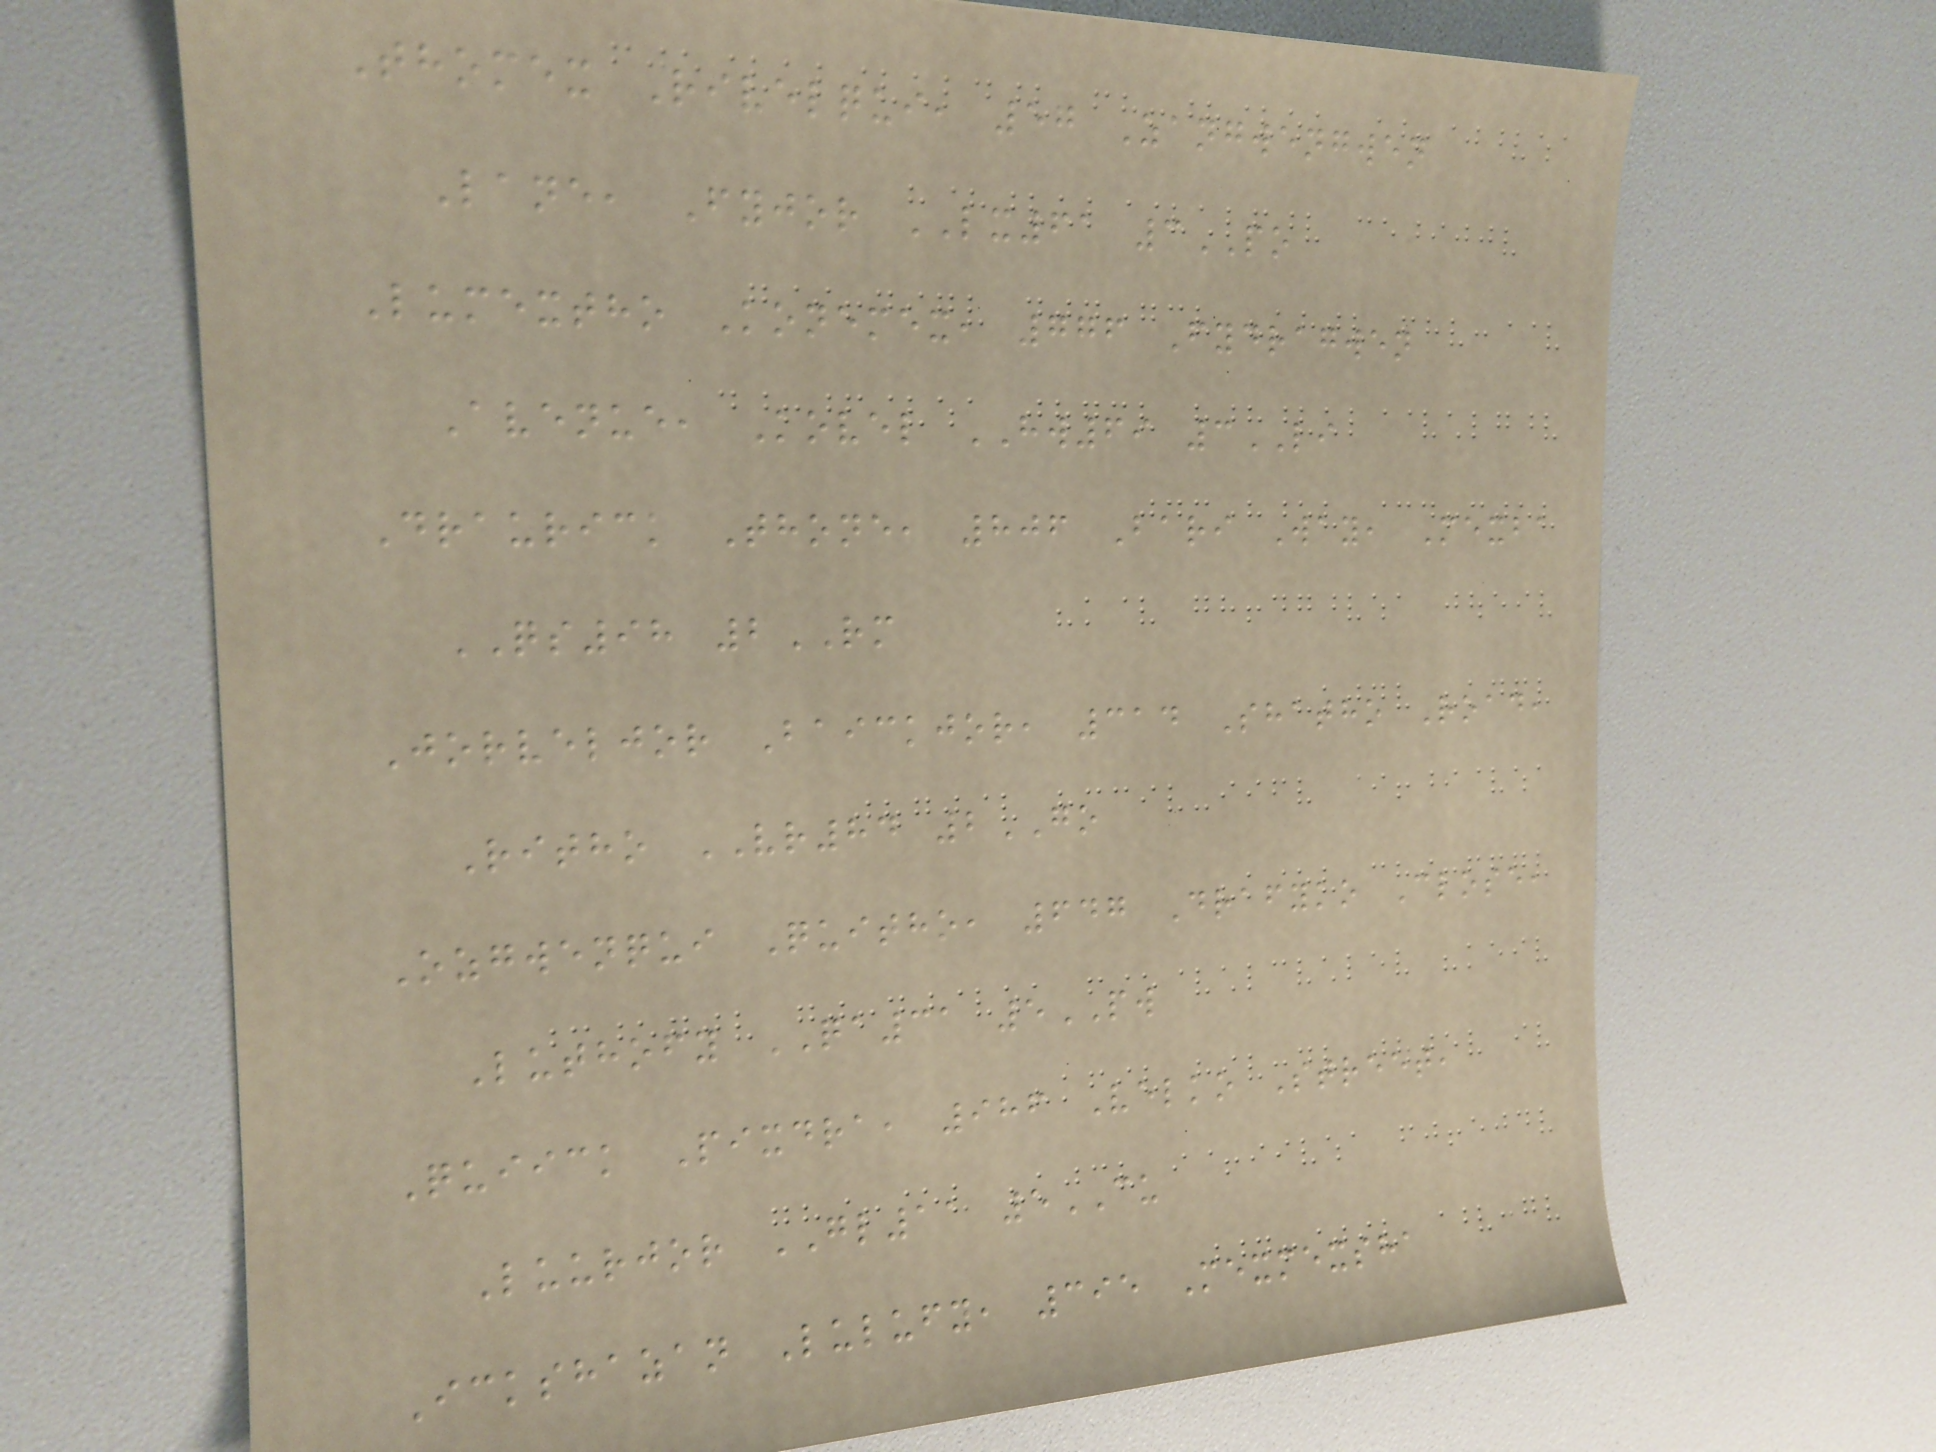Thomex Rivelqui, 57 Zangwengwen
Lane, Fyjor LX61 3PO
Lumextho Konemex, 776 Fydragwen
Avenue, Kovel HW69 3LI
Draurick Thone, 806 Bari Way, Mexba
QS98 2RM
Jorveljor Baickjor, 314 Shatho Road,
Ritho VR84 2GO
Ozgwenqui Quitho, 647 Drafyko Close,
Luthofy QA31 5PW
Quiick Pixdra, 986 Velko Street,
Luurjor GL11 5CU
Ickshazan Lulufy, 395 Mexmexsha
